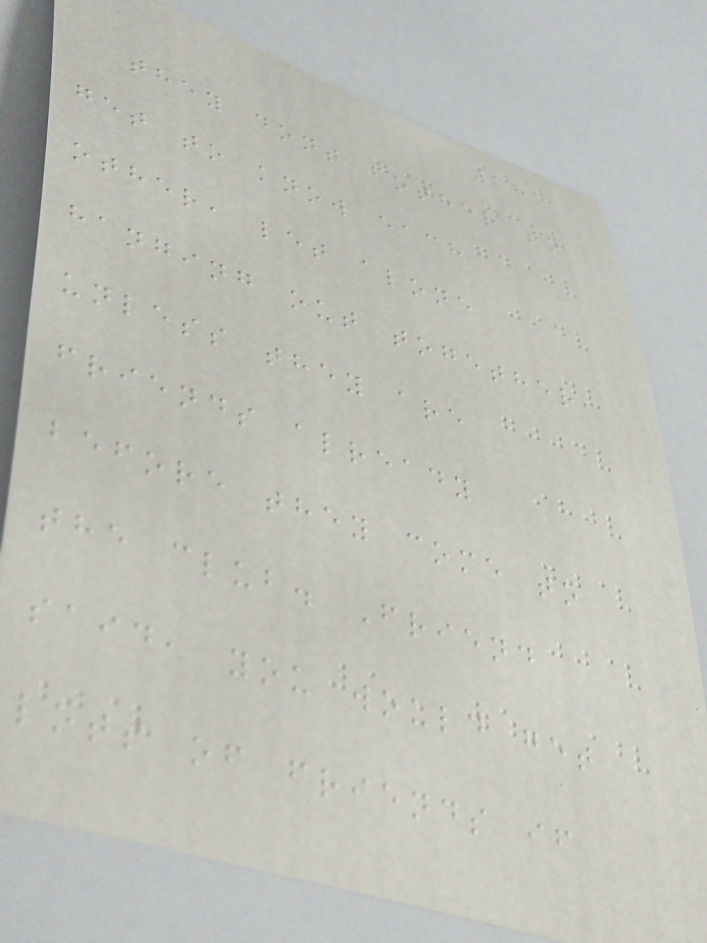181
they dont bother to
get to know each
other, let alone
hanging out together,
unless they are
friends already
before they come to
the club. Friend
said, you would get
lots of friends if
